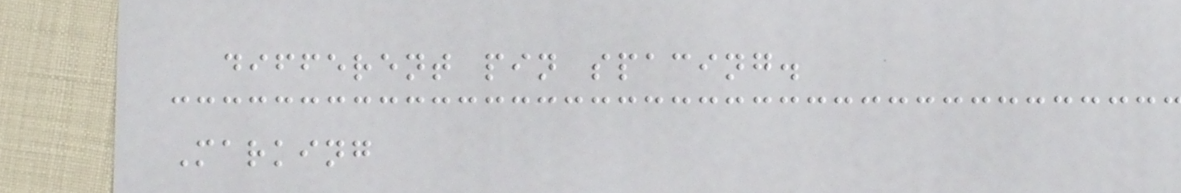different pin spacing.
Marking
